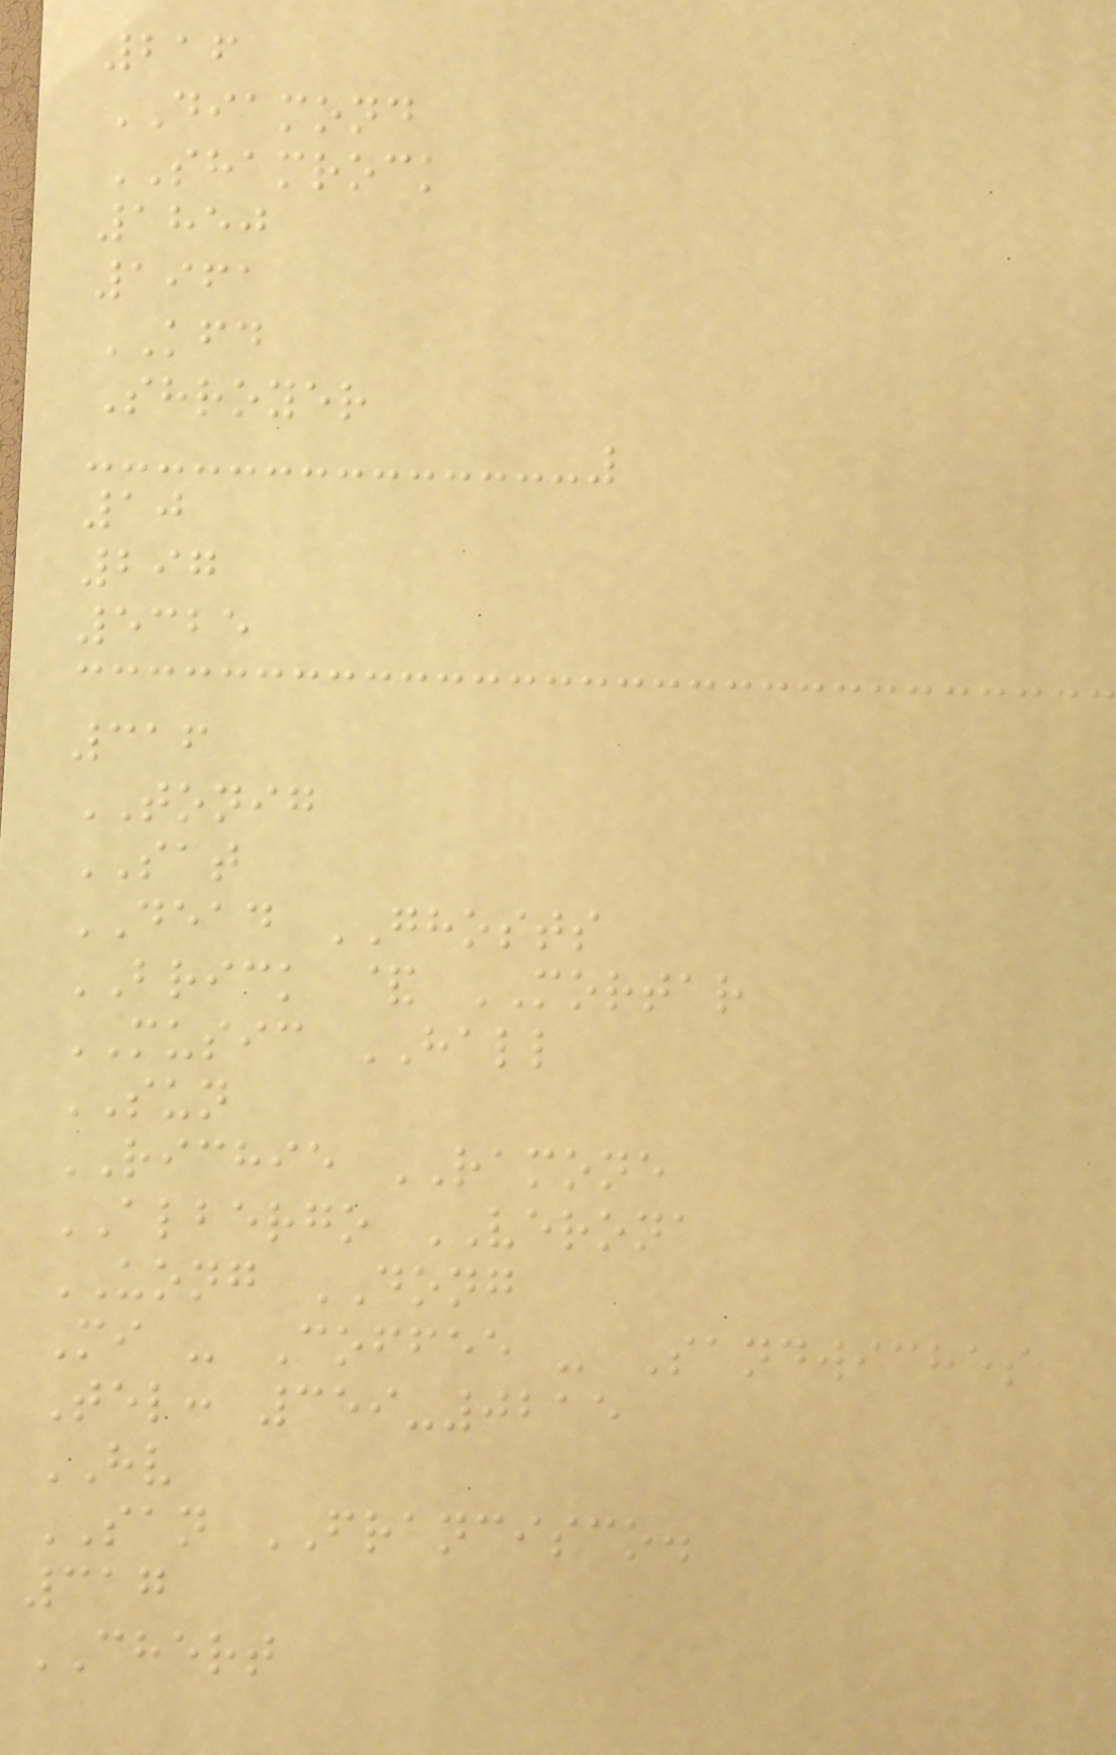216
DIAMOND
SHAMROCK
1850
1961
KFD
Shroyer
10
297
5325
316
TONIG
SAT
DEAD GHOSTS
BRICK & MORTAR
MUSIC HALL
SUN
RICHIE RAMONE
ALBERGO VERONA
UONG DONG
Mi - Coffee - Sandwiches
Tel: 359-0215
HV
SAN FRANCISCO.
317
CHERT
